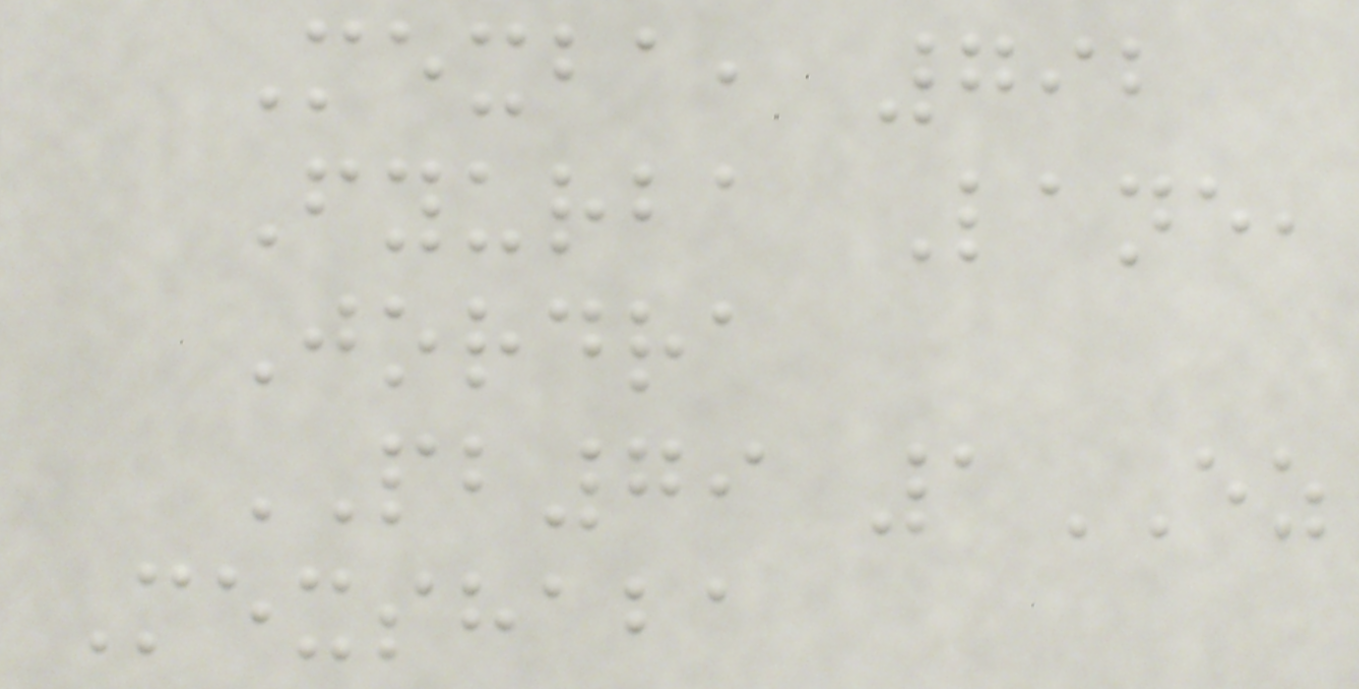Mexba, 792
Fyurba Lane,
Jordra
PB79 1EZ
Mexshaba
